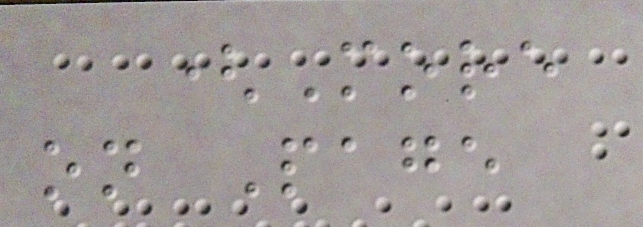(More
on Page
